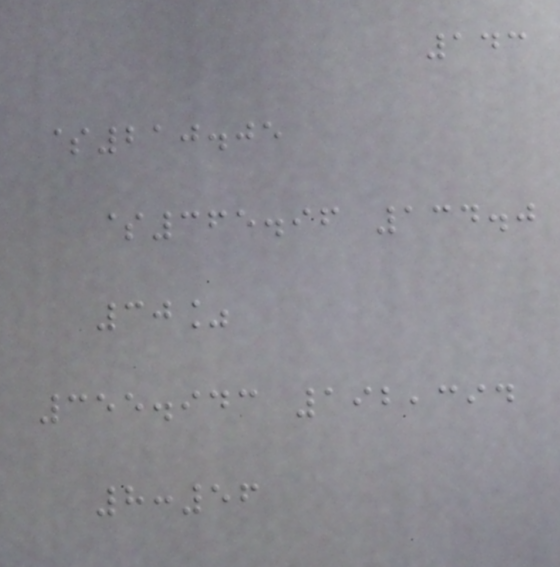143
$210.05
$365.96 134.0
30%
355.943 192,394
8:56
